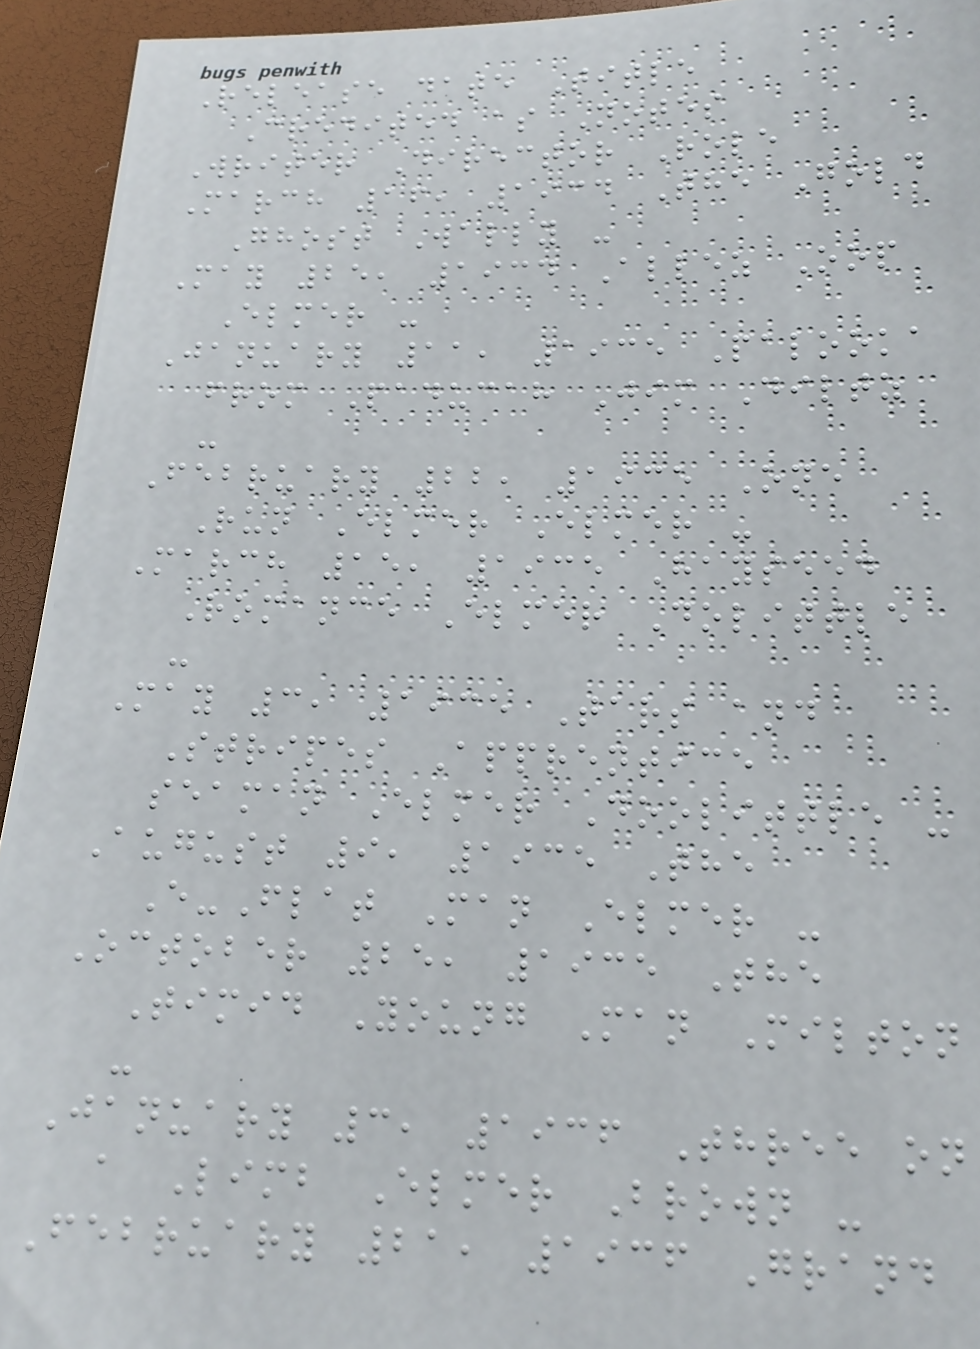Release date Title
Credited as Notes
Writer Director Role
March 16, 1934 The Gold
Ghost Wally -
May 25, 1934 Allez Oop
Elmer -
January 11, 1935 Palooka
from Paducah Jim Diltz
-
February 22, 1935 One
Run Elmer Elmer -
March 15, 1935 Hayseed
Romance Elmer Dolittle
-
May 3, 1935 Tars and
Stripes Apprentice
seaman Elmer Doolittle -
August 9, 1935 The
E-Flat Man Elmer -
October 25, 1935 The
Timid Young Man Milton
-
January 3, 1936 Three on
a Limb Elmer Brown -
February 21, 1936 Grand
